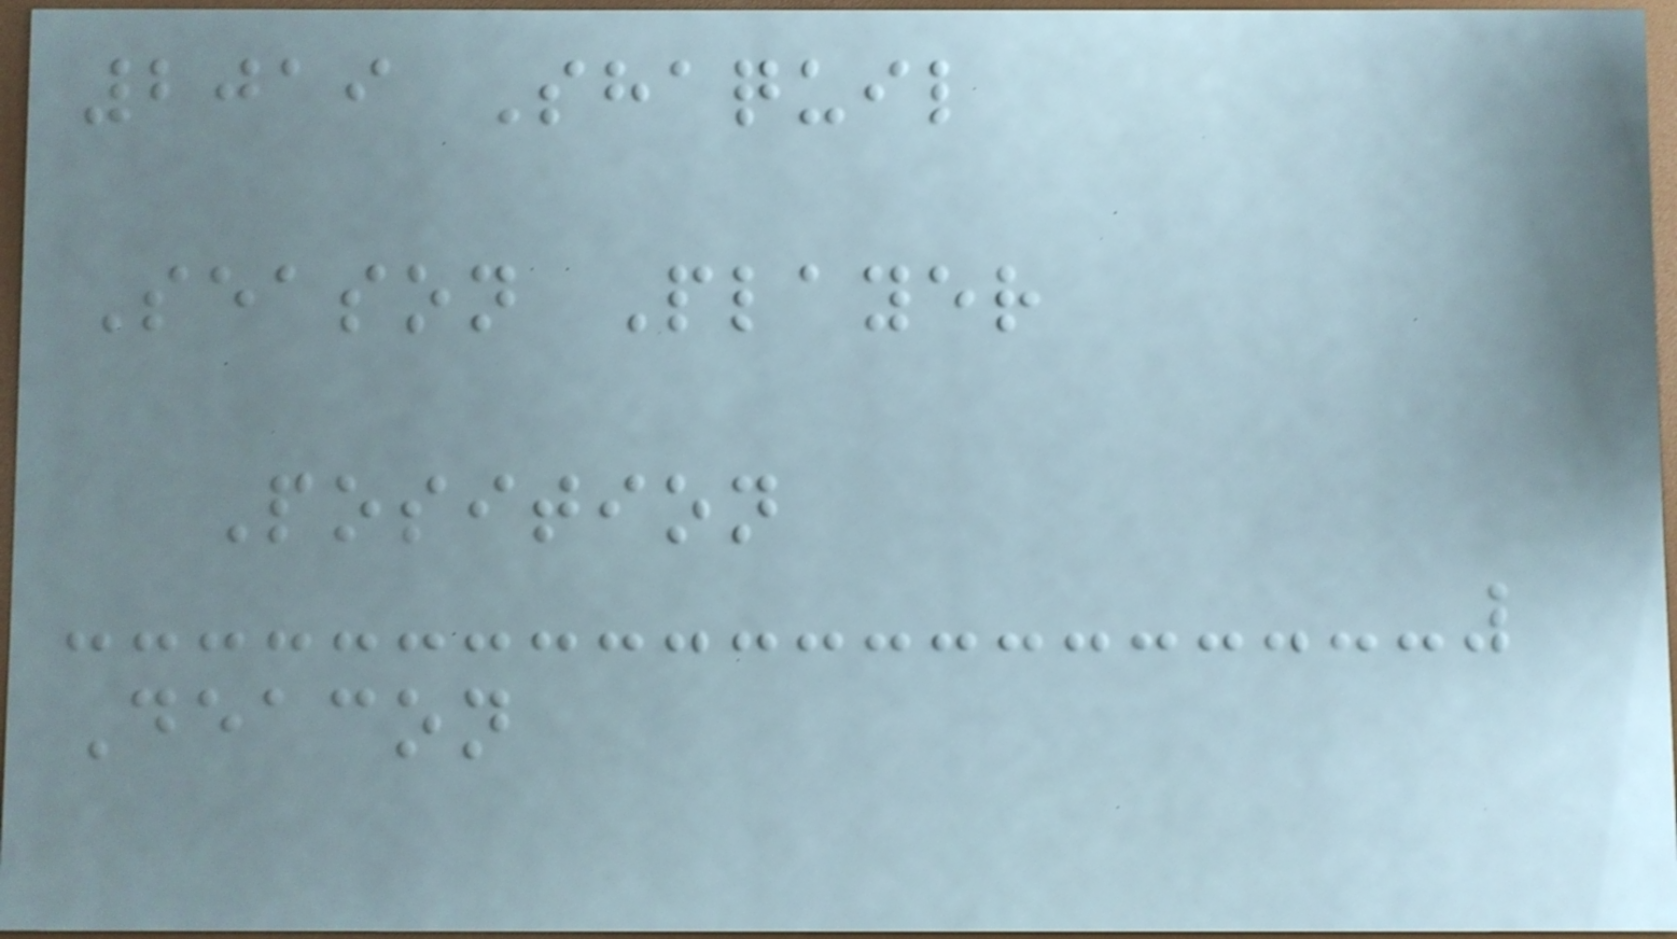2019 Shaquil
Season Player
Position
Deacon
